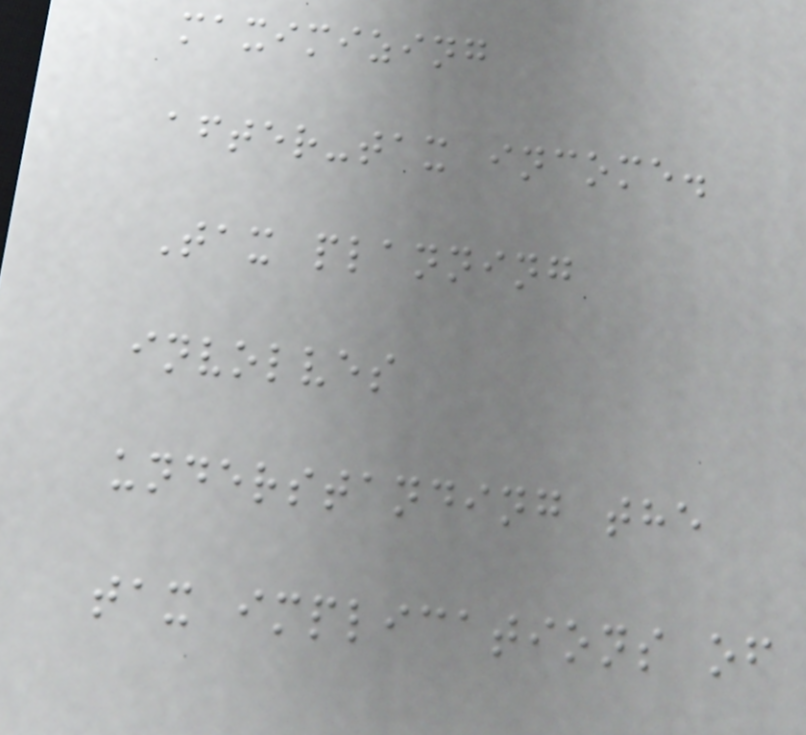maximizing
after-tax income.
Tax planning
involves
understanding the
tax implications of
